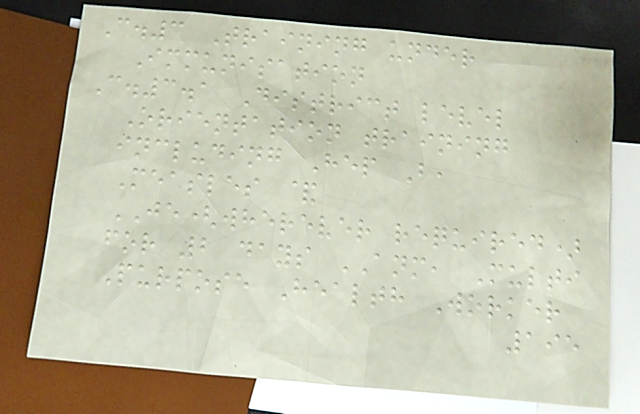C.3 Training under
Immunisation
C.3.1 District level
Orientation training
including Hep B,
Measles &
JE(wherever required)
for 2 days ANM, Multi
Purpose Health Worker
195
